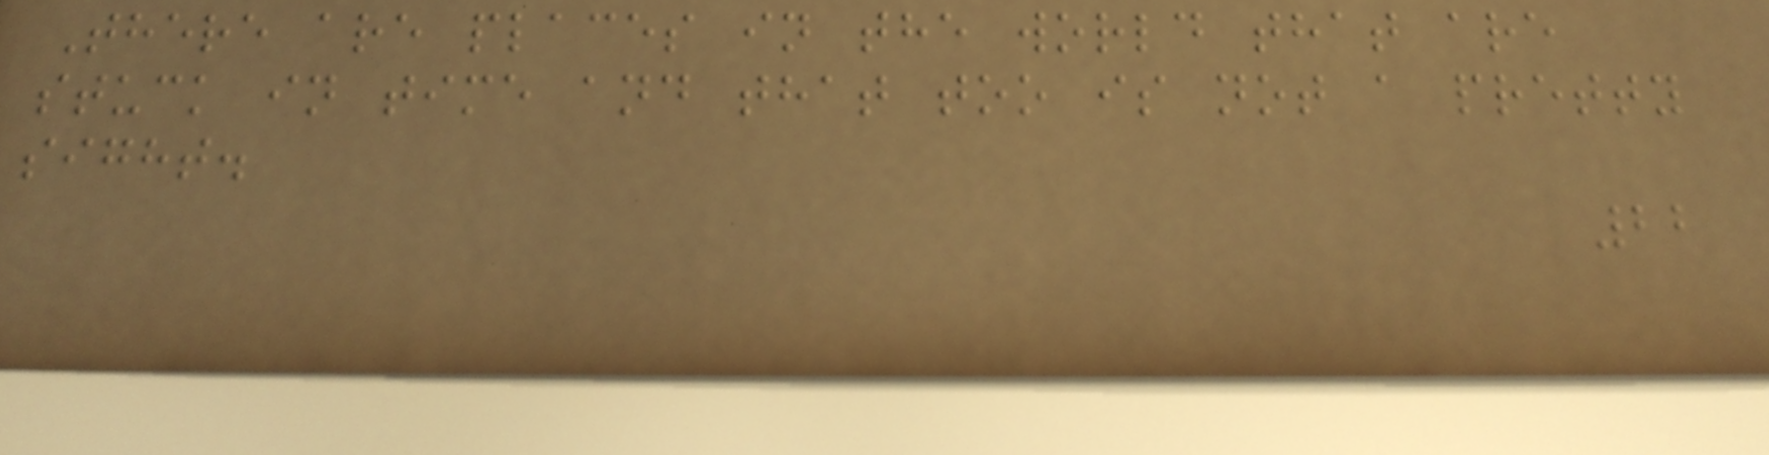There are places in the world that are
stuck in time and that too is not a pretty
sight.
22
